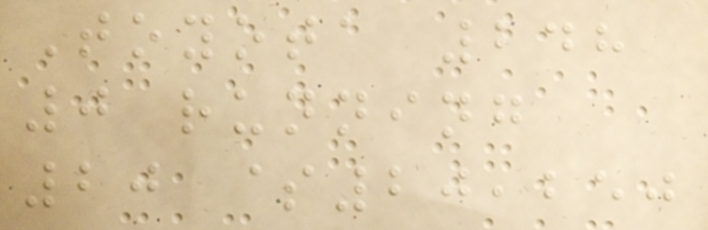Toyota 248
0 running
20 $20,250
